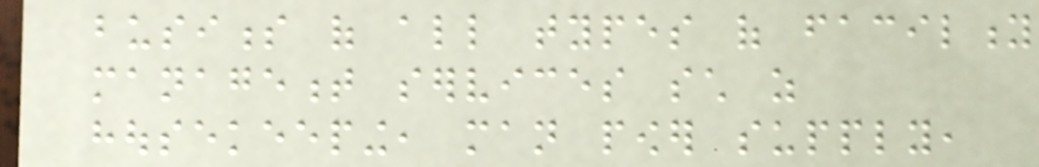business of all types of facility
management services such as
housekeeping, man power supply,
